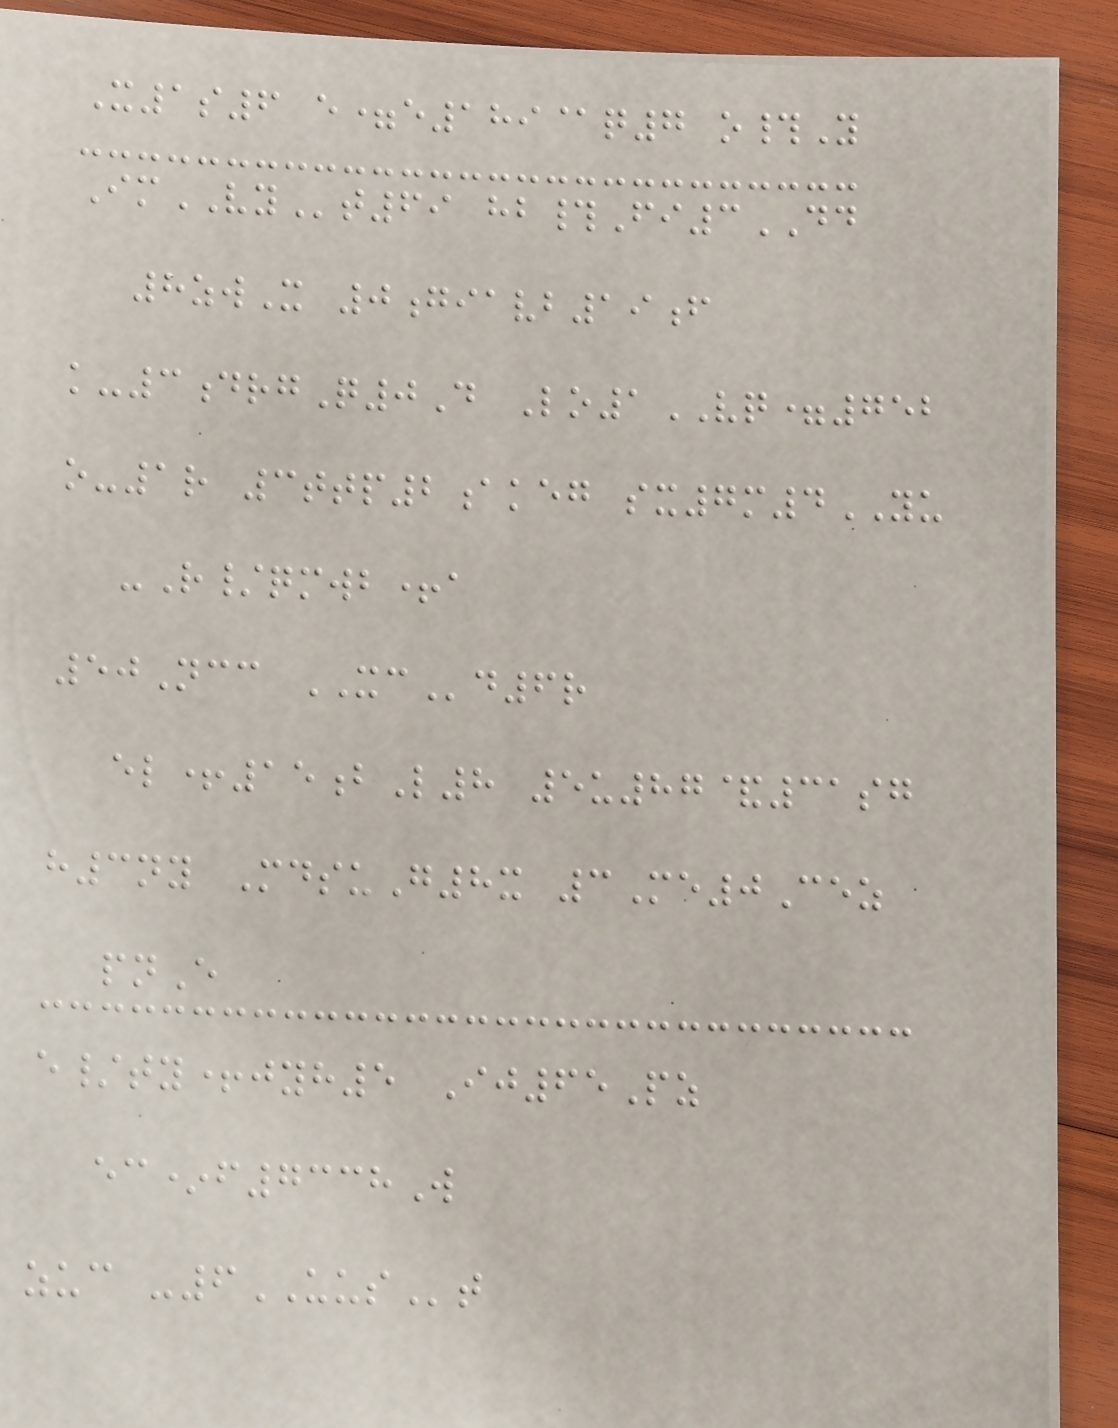X1s6 e=e189@q7 o#Y
ImVYt69 hb#Fi3DD
8zwX 0giavb19f
k-3drgQ0D Lo1VQ=752
o-1r 3ttp2akeg sx7m4YU
-R/qmwb+a
50Ncc XCd6r
el+15bL8 5u87&31sg
h3ny MdsuG8x 3Me0Cez
pnE
e/ty+jyh5 Ij65Pz
ec*f7338W
zuc -6UUSt
